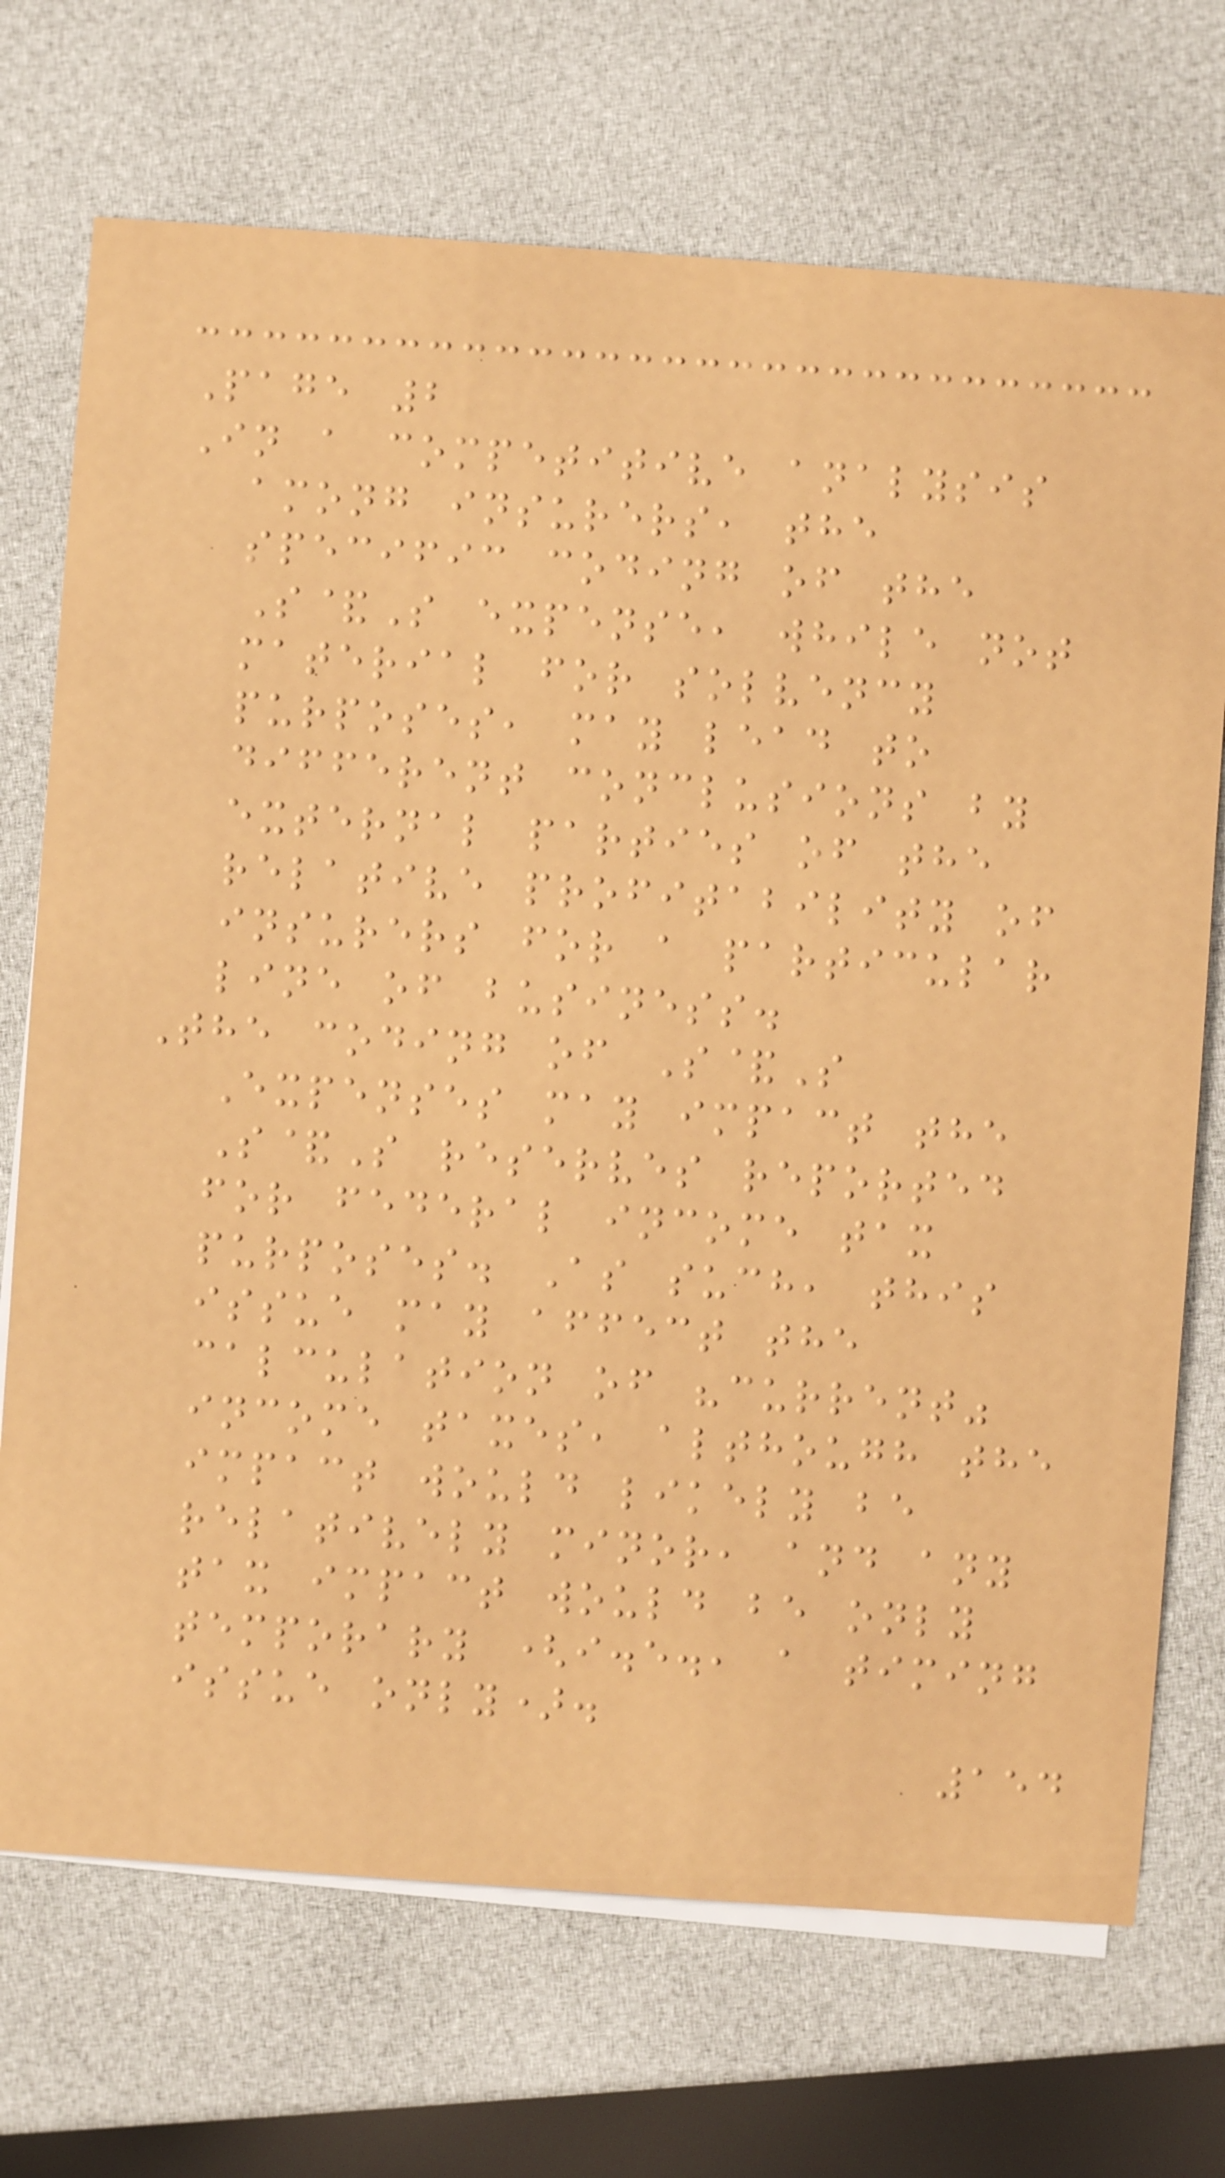Page 2
In a competitive analysis
among insurers, the
specific coding of the
S&S expense, while not
material for solvency
purposes, may lead to
different conclusions by
external parties of the
relative profitability of
insurers for a particular
line of business.
The coding of S&S
Expenses may impact the
S&S reserves reported
for federal income tax
purposes. As such, this
issue may affect the
calculation of "current"
income taxes, although the
impact would likely be
relatively minor, and any
tax impact would be only
temporary (i.e., a timing
issue only).
154
